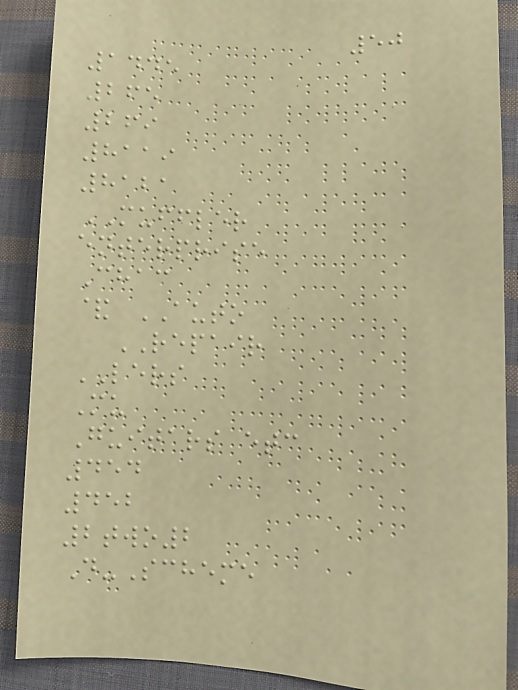50
1445
265
269
8119
8121
MUFFLER
enterprise
Chac
& AUTO
REPAIR
LERS
Mu
Guitars etc
454
452
2two2
D-Scheme
